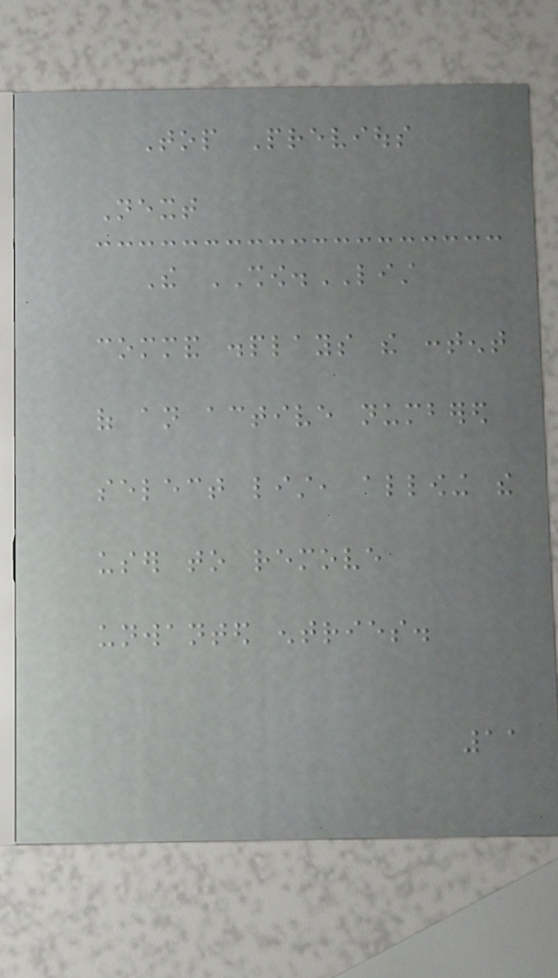Top Previous
Next
The SHOW.LIST
command displays the content
of an active numbered
select list, allowing the
user to remove
unwanted entries.
11
